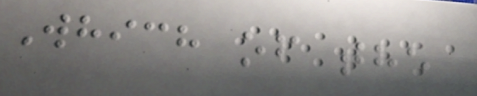Which of the
